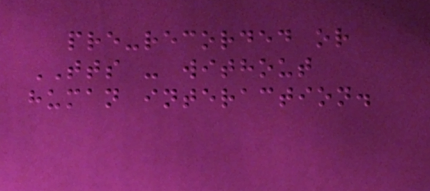pre-recorded or
TTS - without
human interaction.
